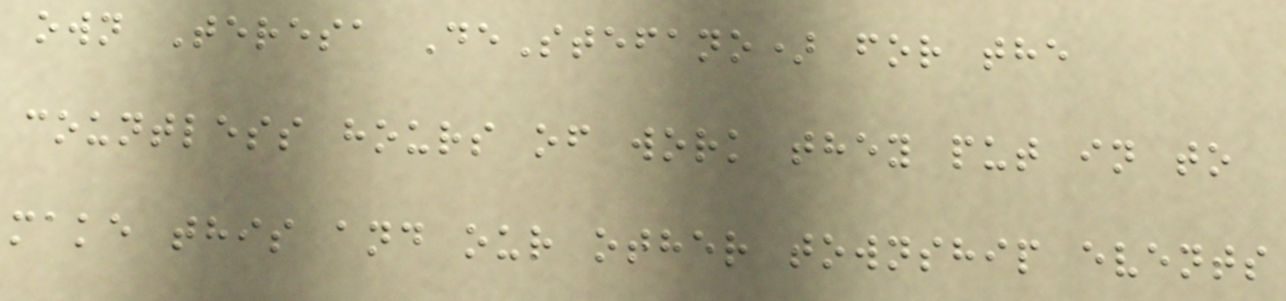own Teresa DeStefano) for the
countless hours of work they put in to
make this and our other township events
